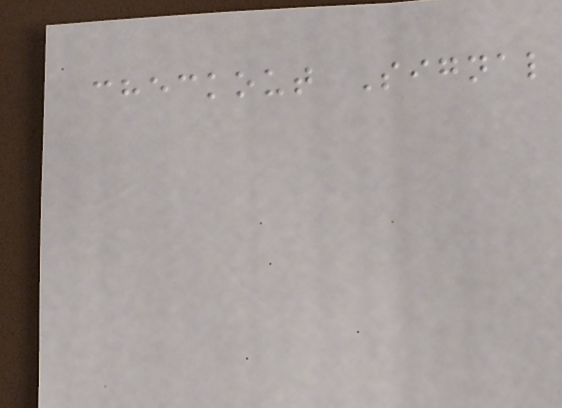checkout Signal
